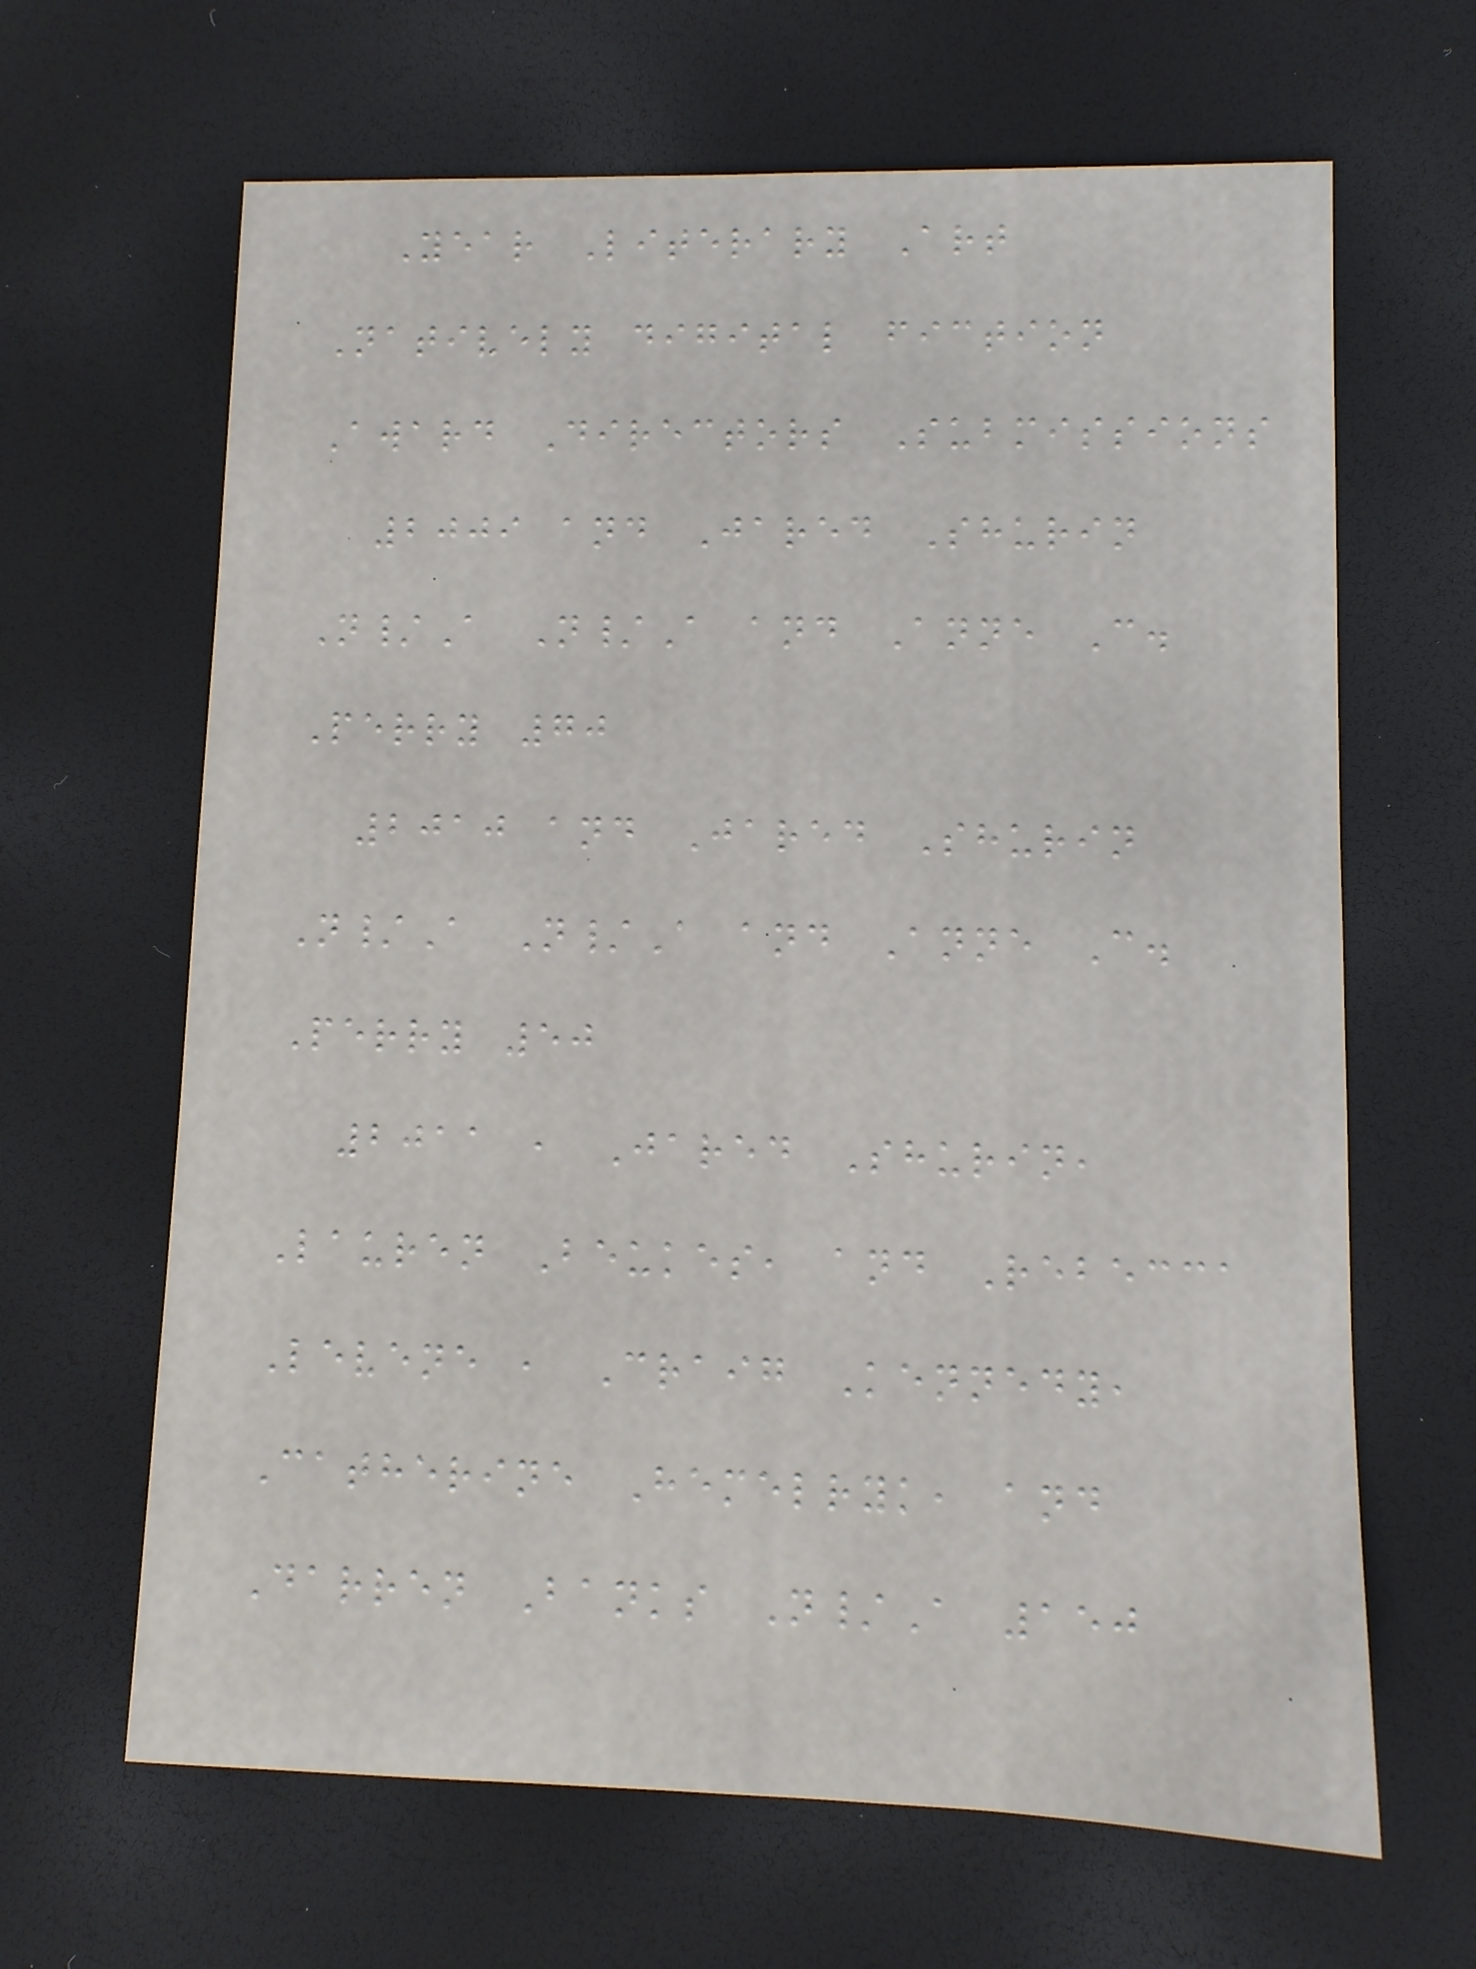Year Literary Art
Natively digital fiction
Award Directors Submissions
2009 and Jared Shurin
N/A N/A and Anne C.
Perry 70
2010 and Jared Shurin
N/A N/A and Anne C.
Perry 50
2011 , Jared Shurin,
Lauren Beukes, and Rebecca
Levene , Craig Kennedy,
Catherine Hemelryk, and
Darren Banks N/A 150
